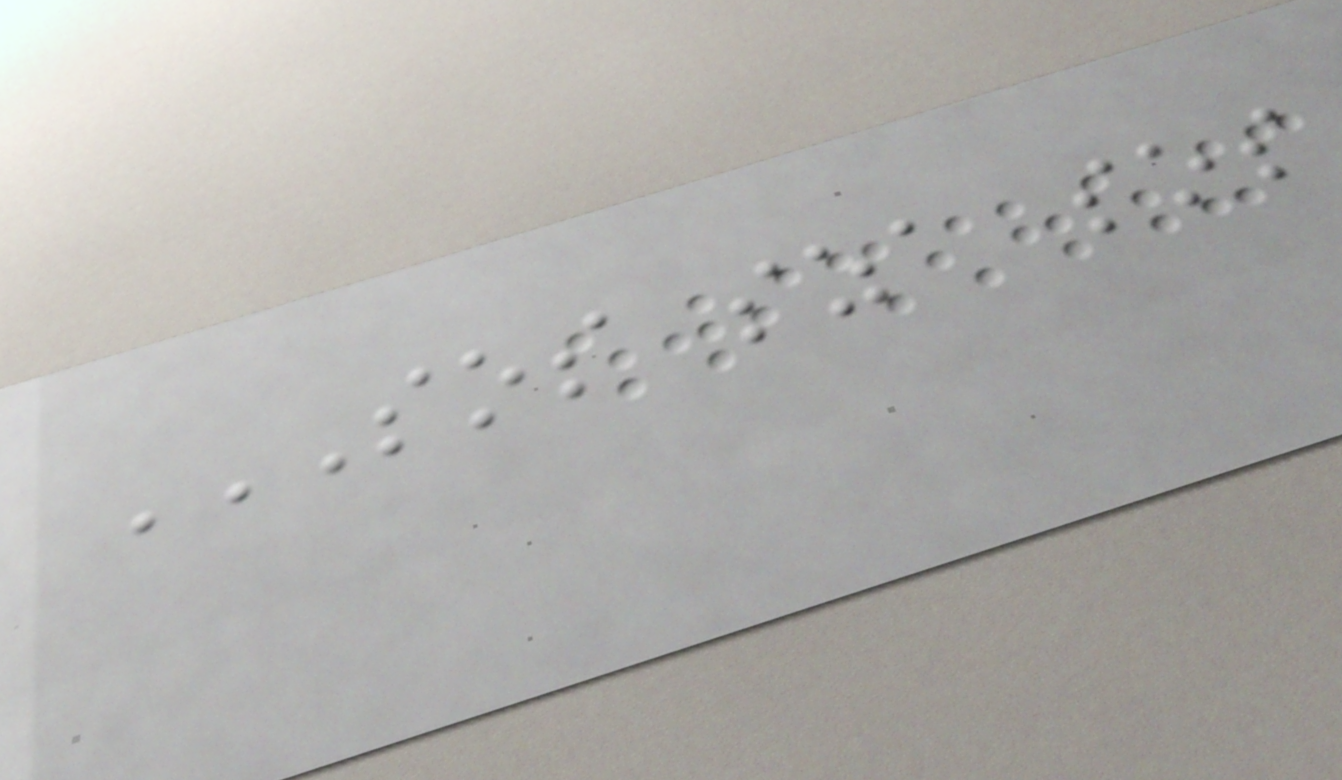SOS SZA SOS
